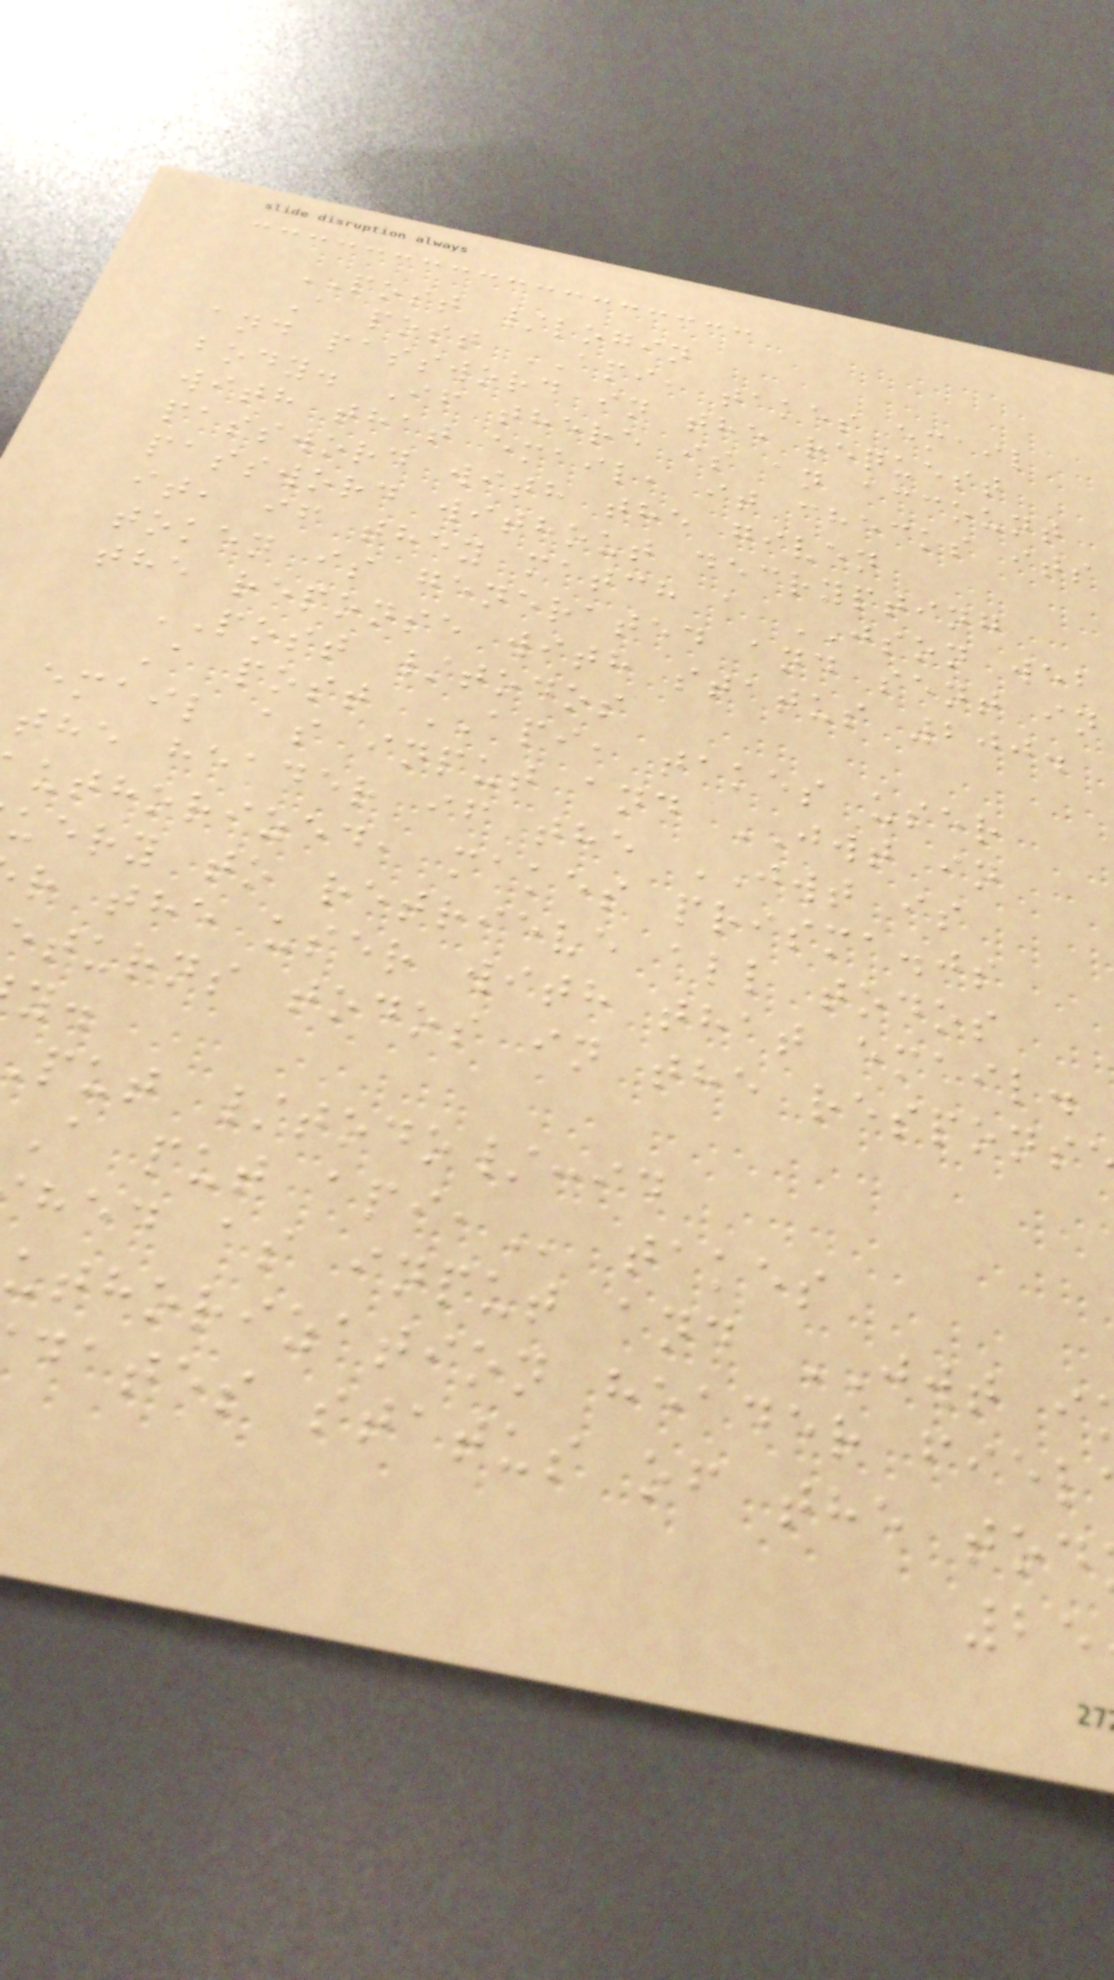POST /login
A post API, takes email
and password in the request
body. If there is an account
with that email, it checks its
password with the given
password without decrypting
it, if they match a JSON web
token is generated and sent in
the reponse with status 200.
POST /todos
A post API, takes user
email as input and JWT in
the header if the JWT is
uthorized, makes prisma.js
uery to retrieve all todos
r the user with that email.
turns todos in the respons
put /todo/:id
A put
hed as input and JWT i
uthorization header fiel
dates status of the tod
